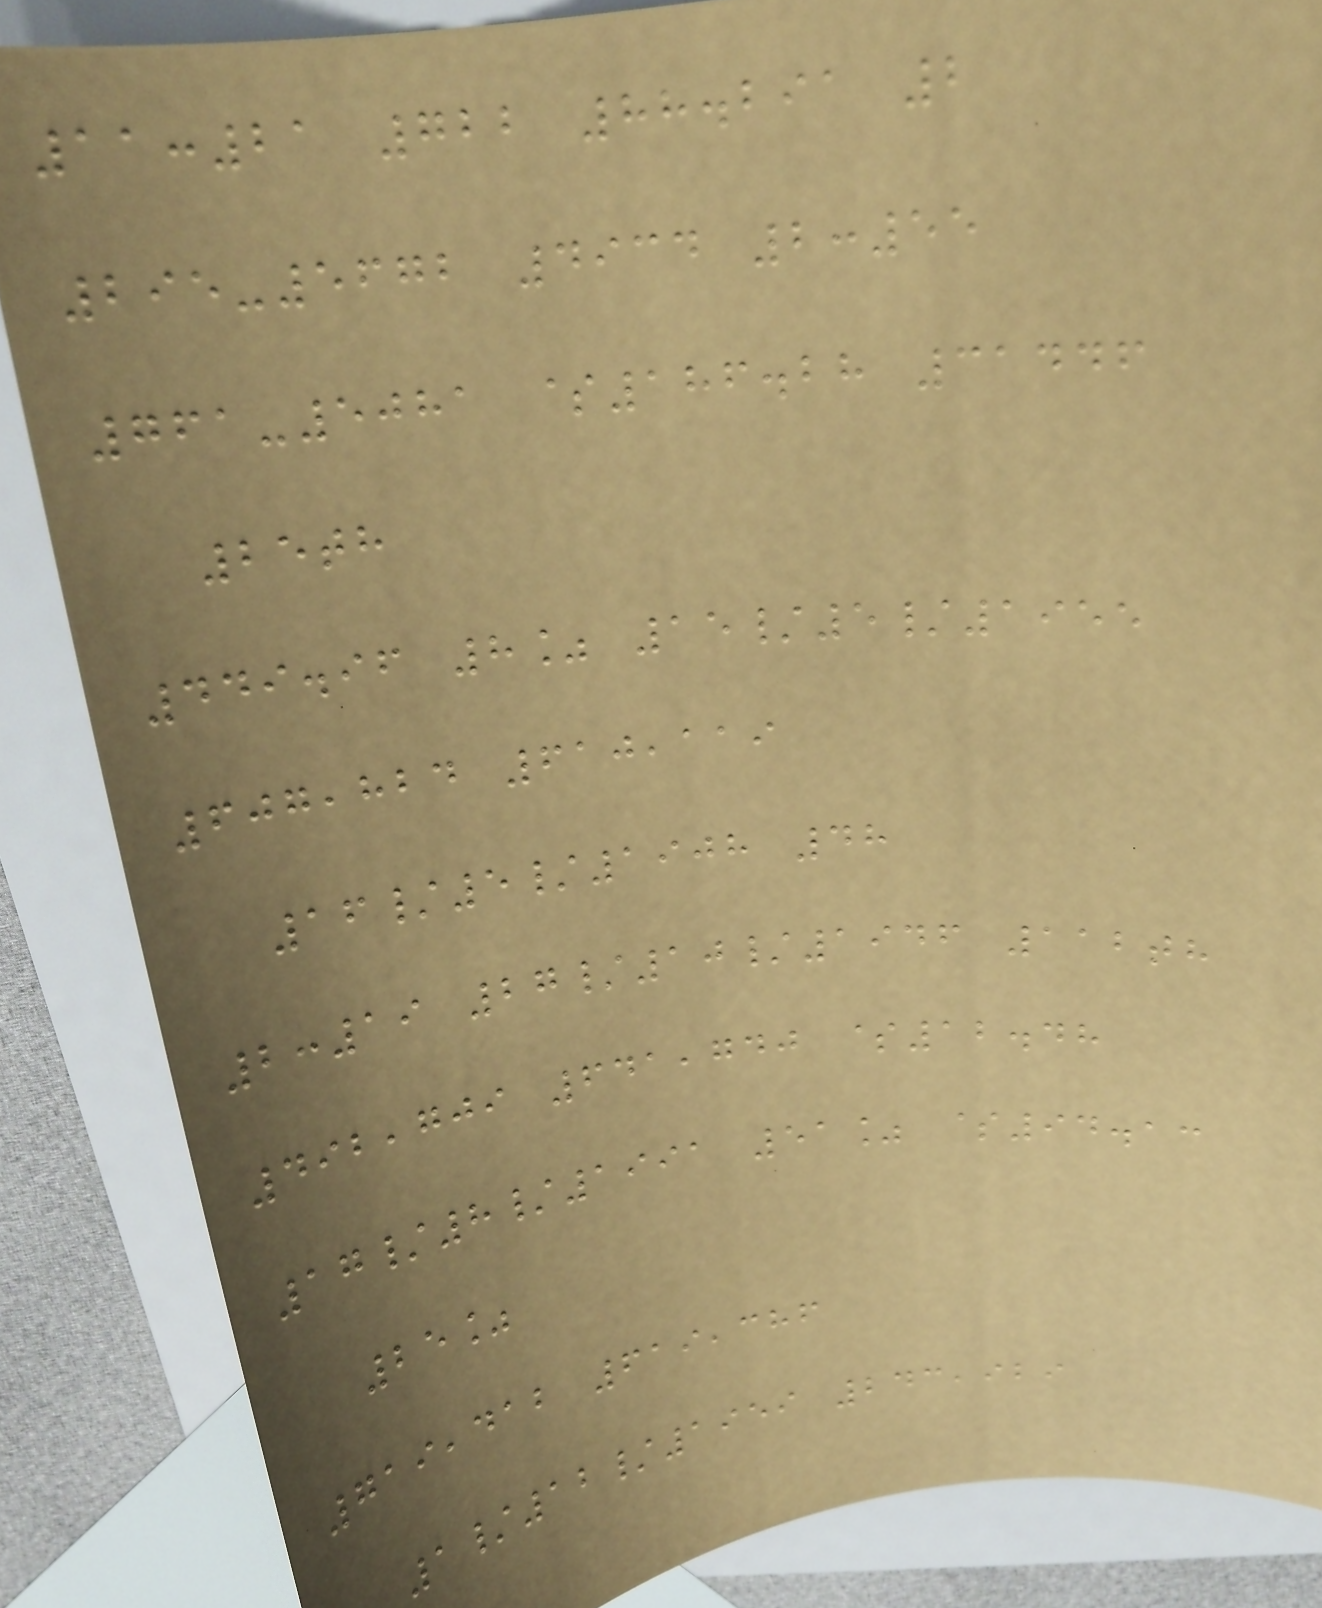11:21 722 88.291 2
295-5672 4934 2:55
761-5081 $186.28 31446
25th
449.96 8% 15/5/1955
607,824 610,119
16/5/1908 48
2:19 27/10/1946 112th
492,709 641,740 $12.48
17/8/1991 51% $94.13
25%
719,412 619,386
1/12/1959 243,929
